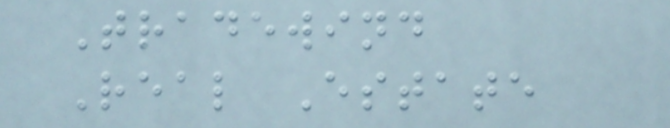Tradewind
Real Estate
